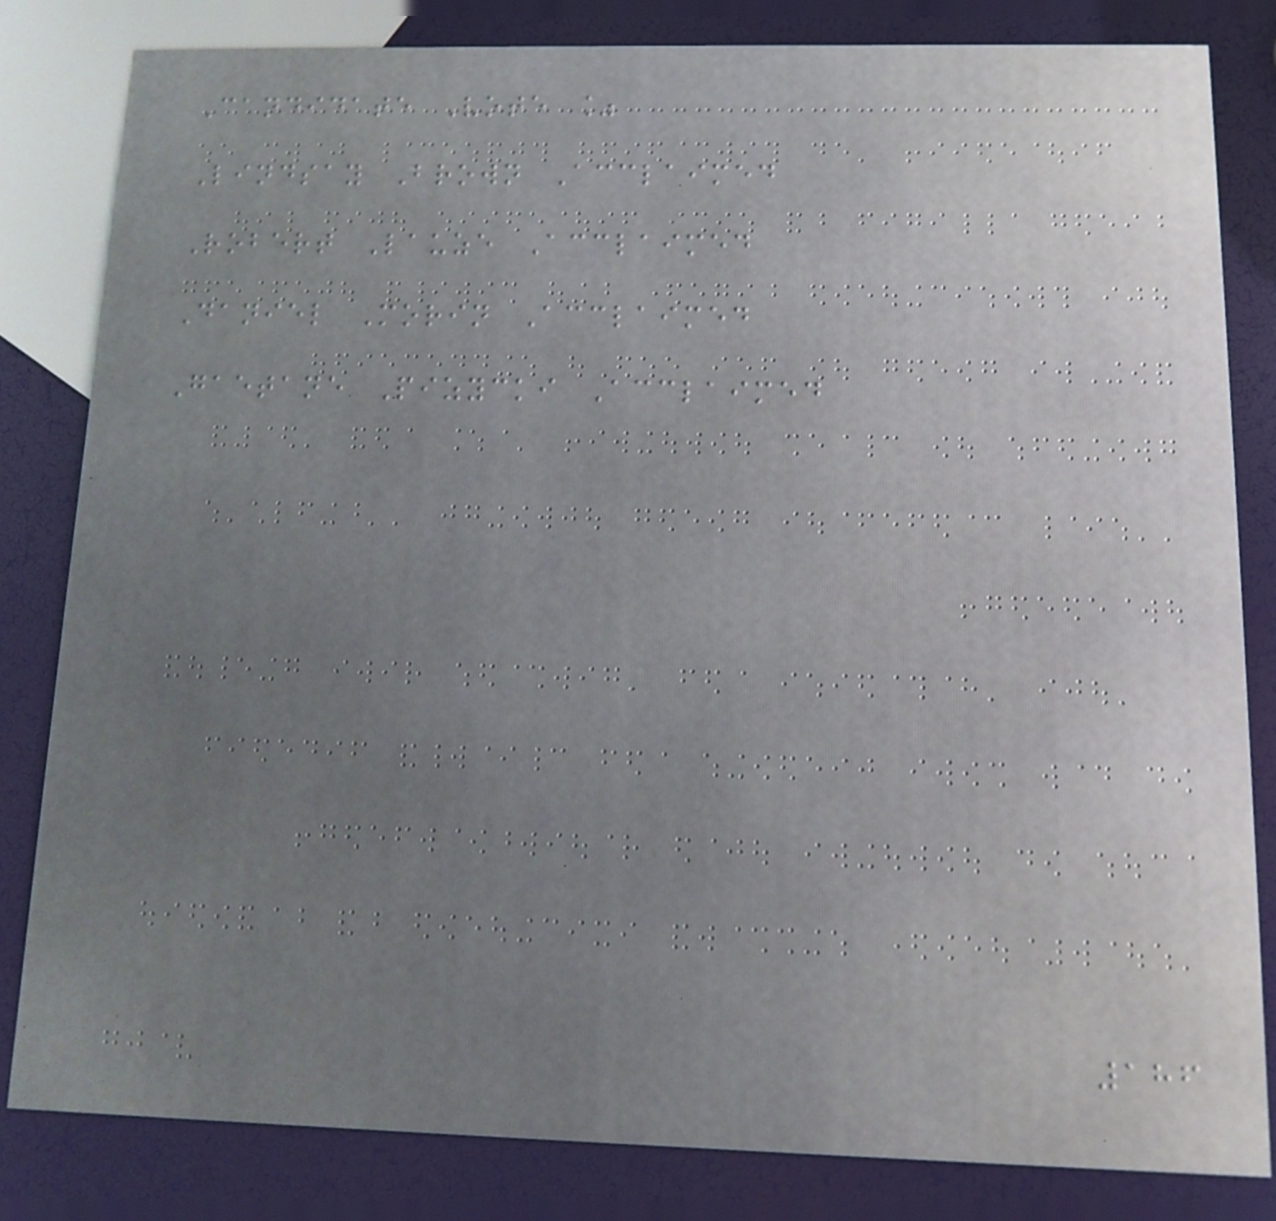Candidate Vote %
Lindsay Brown Acclaimed
Robert Lauze Acclaimed
Daniel Morin Acclaimed
Gaetane Pizycki Acclaimed
186
